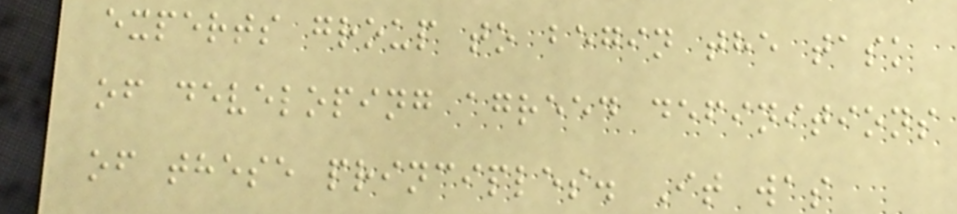experts group to begin the task
of developing agreed definitions
of these principles. It was
